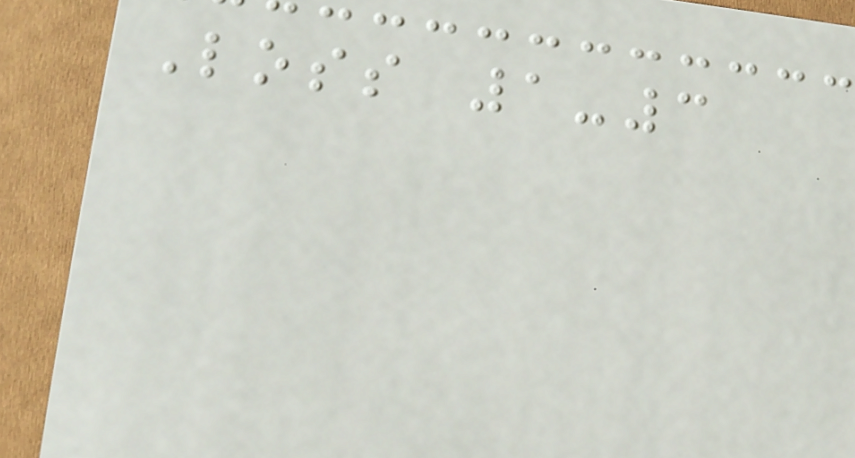Loss 1-3
